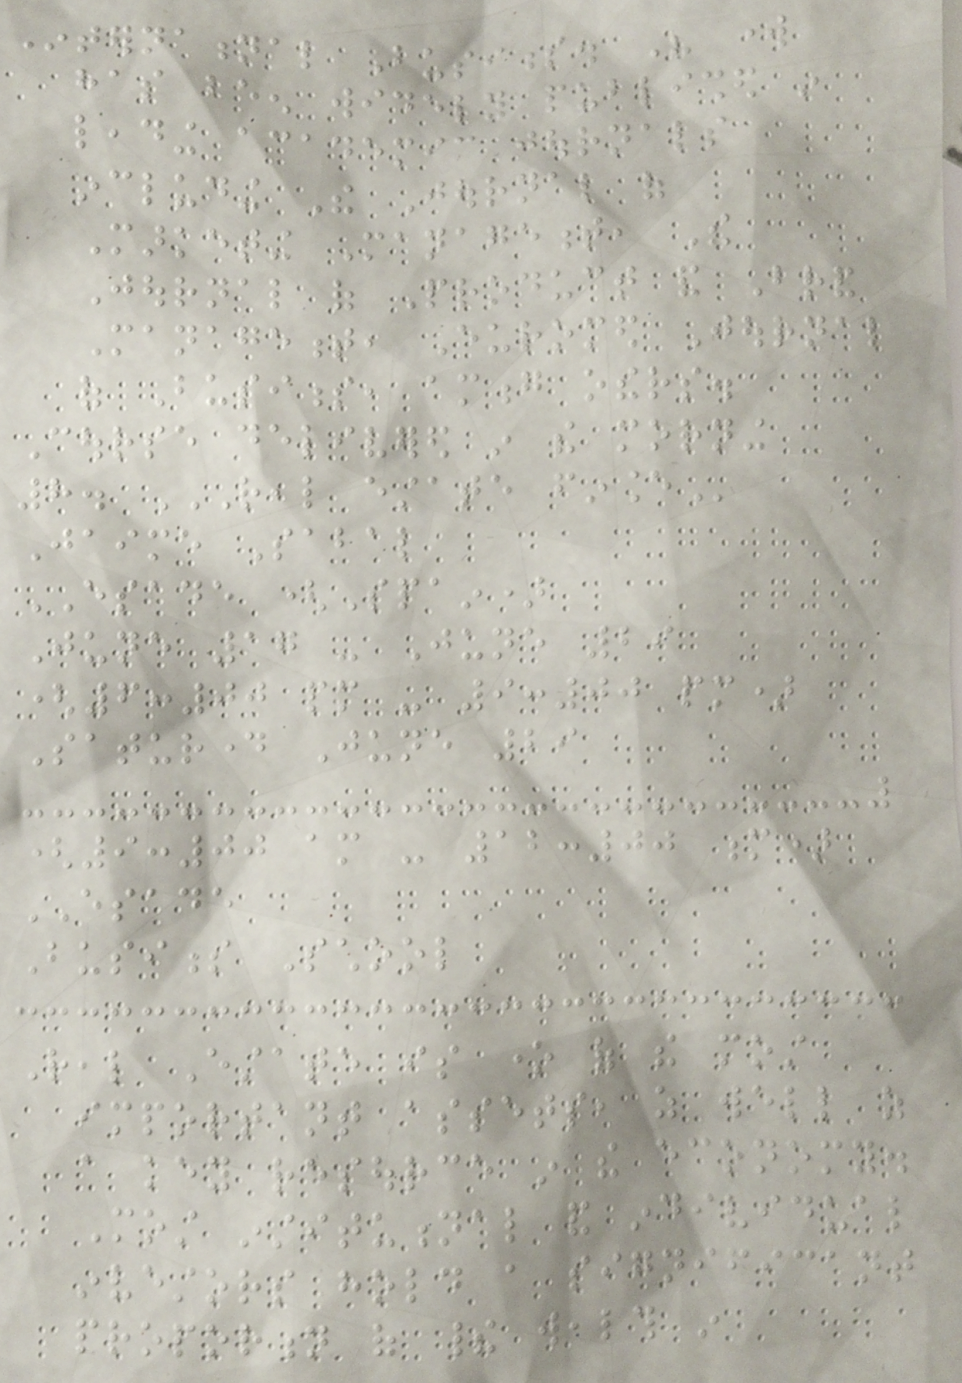International Business. His work
has been widely published in
leading academic journals
including The Journal of
Marketing Management, The
Journal of Product and Brand
Management, Euromed Journal
of Business, among others.
Course delivered in the morning
8. REAL ESTATE FINANCE
Jaime Sabal
ESADE (Spain)
June 17 - June 29
(6:00 pm - 9:00 pm)
Saturday June 29
(9:00 am - 12:00 m)
ESADE
Business School
Real Estate is one of the most
important assets, as well as
a key resource in the economy.
Most institutional and individual
investors hold a significant
proportion of their wealth in
